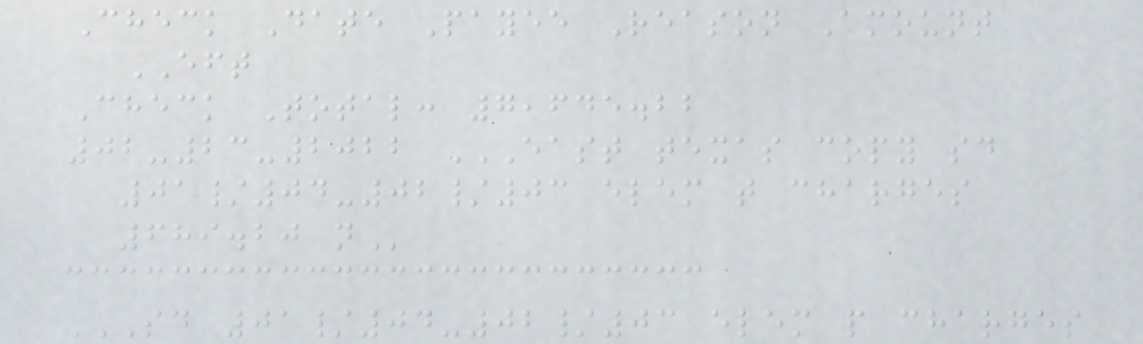Check Date Payee Reason Amount
EFT
Check Total: 7,645.22
02-23-2022 EAST TEXAS COPY SD
01/04-02/03 ELEM T CHARGES
689.20 N
SD 01/04-02/03 ELEM P CHARGES
